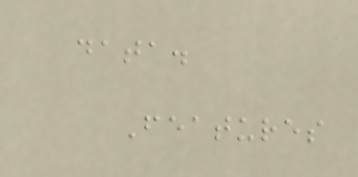data.
Features
